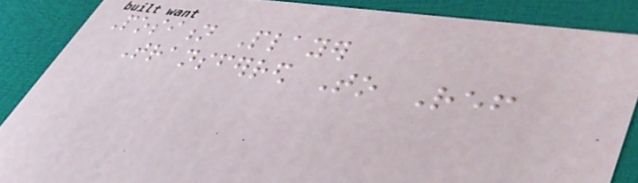Position Player
Transferred To Ref
